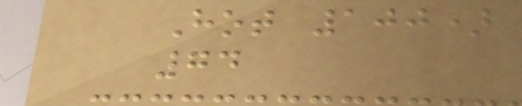Hot 100)
74
